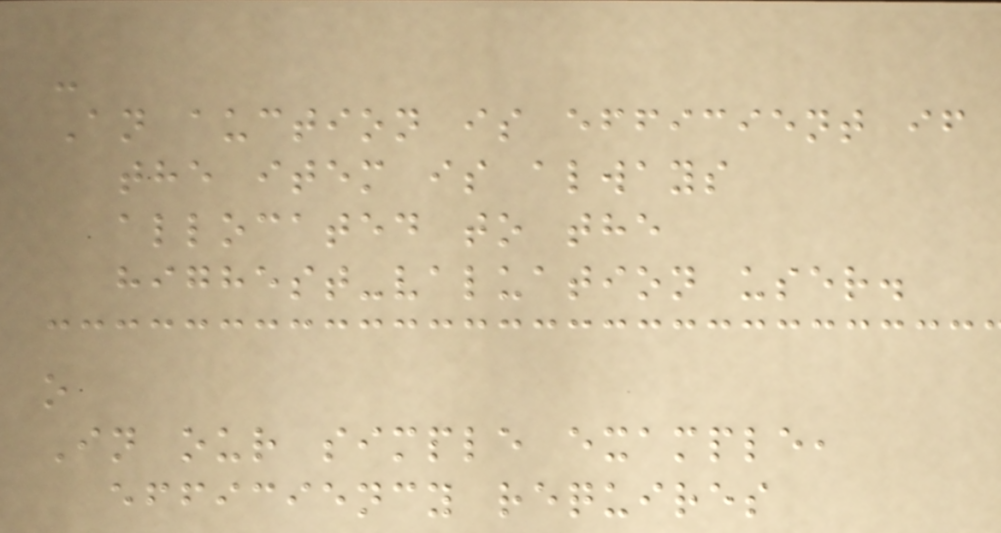-
An auction is efficient if
the item is always
allocated to the
highest-valuation user.
o
In our simple example,
efficiency requires
